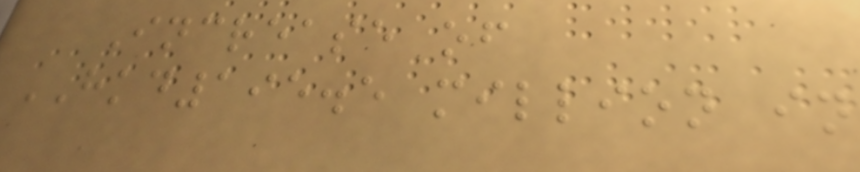Increase of
HKD195.5 million in
